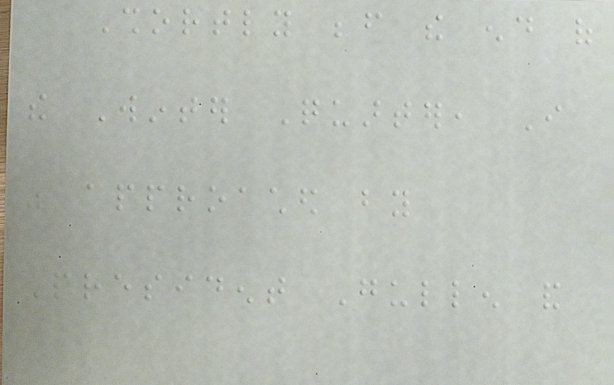Shortly before the end of
the Winter Quarter, I
was approached by
President Gullen and
